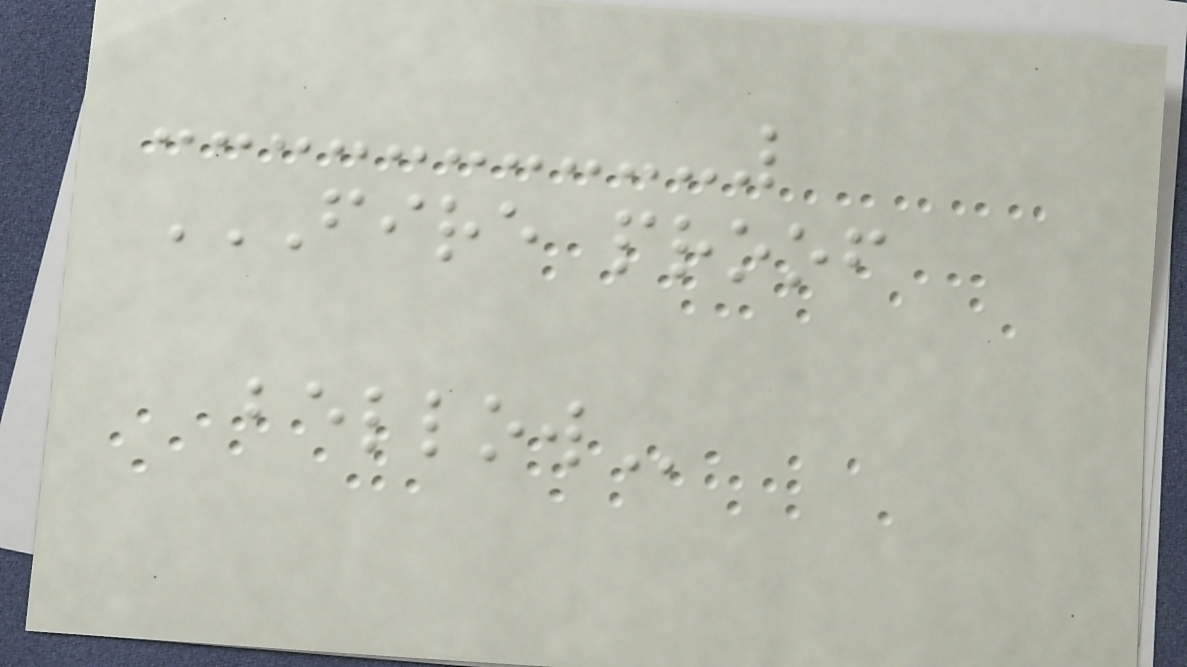FIRE PROOF
BELLOW
